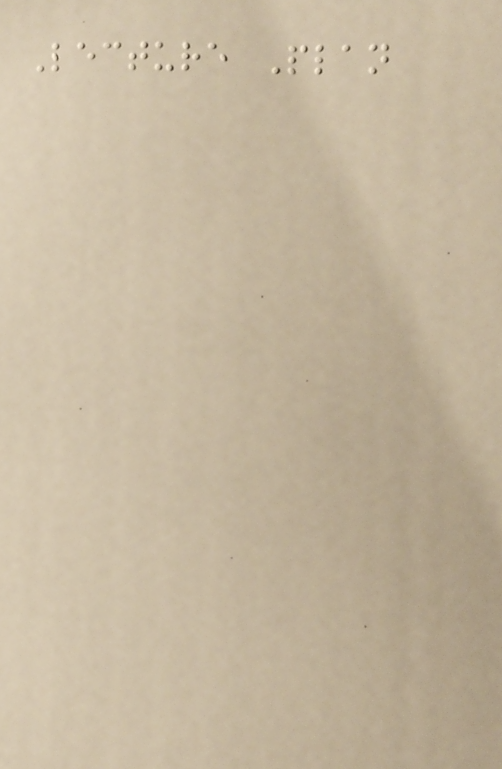Lecture Plan
